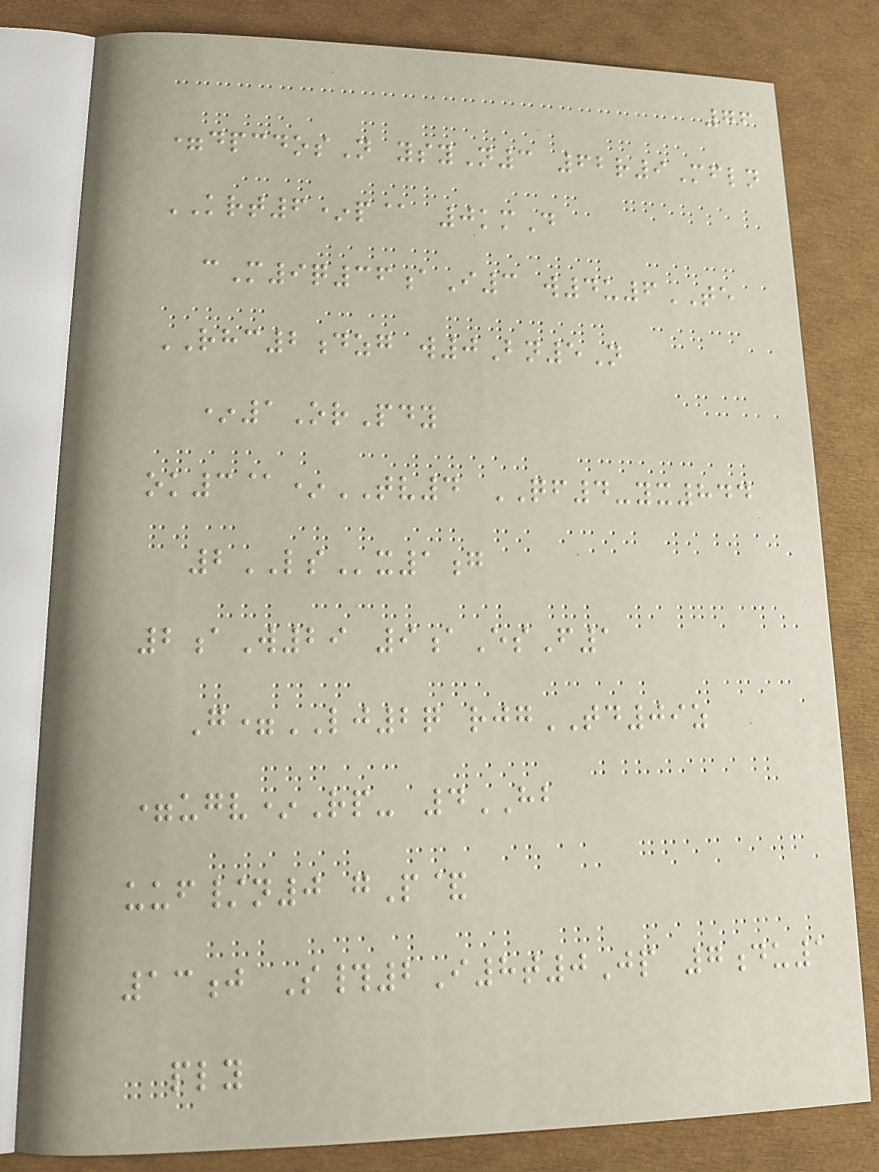76
=dpcdosN ysyN3 62r9Mfln
KRT6*p@ 0kmD
cM9q36aI3 w4u6TE
RHC2dzg w0Bn5N
*1OrPdy
ok3@*TV4 QF4-yx844
2LSx1g
2aW29 9aEsF1
G=LJ2q rjgTD09z
=ugv*Rp- 4HB
uuf/n0 gP&
13j S#2I8t0Jp 7du1
ply
